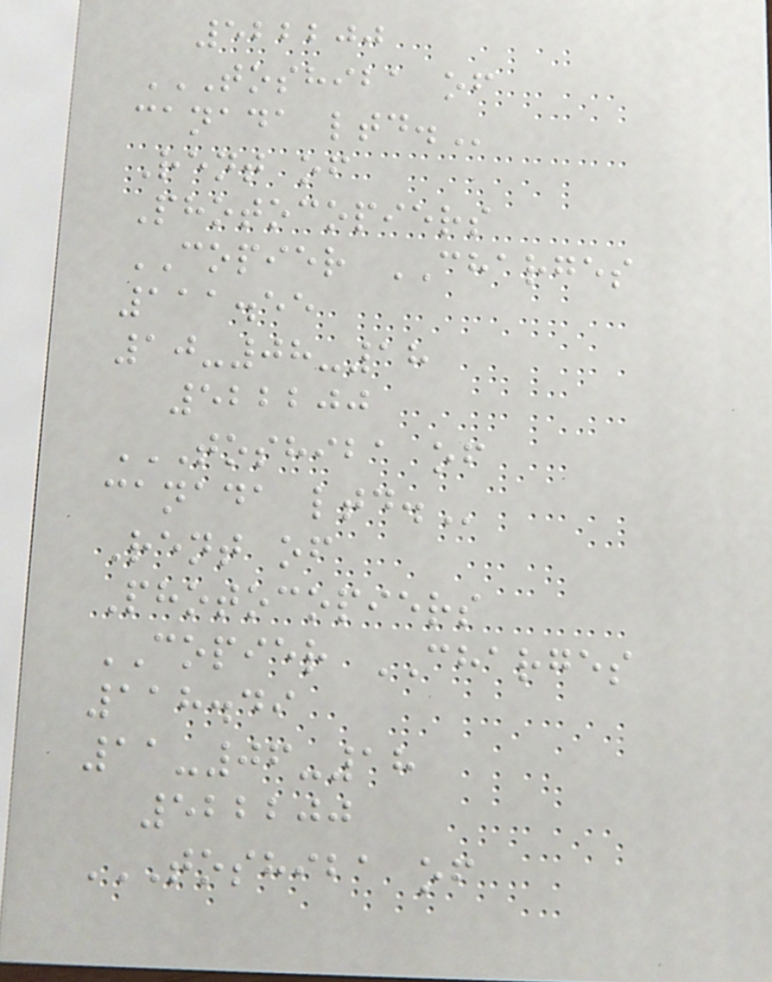522200
TOSHIBA OF
CANADA LTD.
Rent of
Photocopiers
COPIER CHARGES
111.55
10-08-18
522200
TOSHIBA OF
CANADA LTD.
Rent of
Photocopiers
COPIER CHARGES
118.49
11-06-18
522200
TOSHIBA OF
